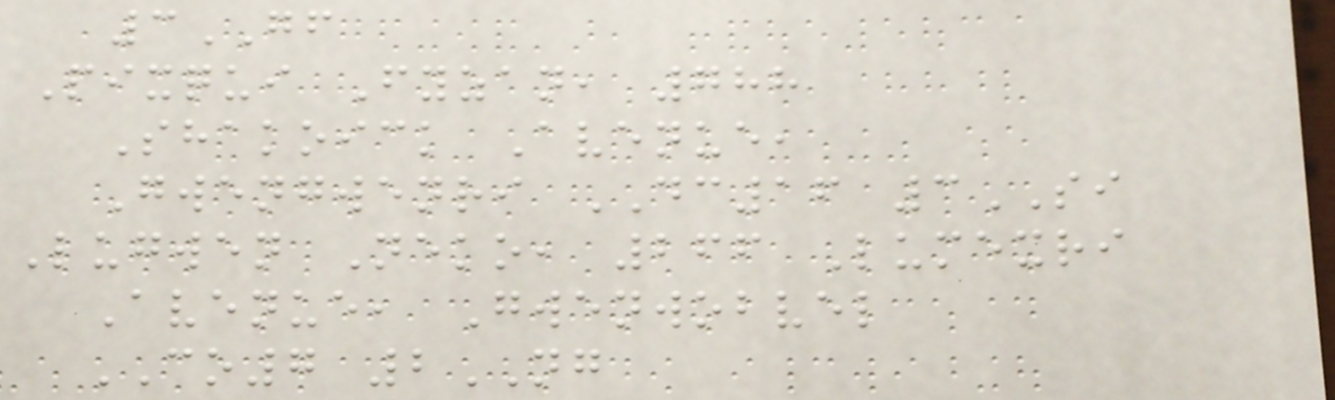3GF
Pixqui Fyzan, 788
Shakoick Avenue,
Gwengwenri DC16 3SI
Lugwen Neko, 266 Lumexri
Avenue, Gwenwobvel
CO7 2NG
